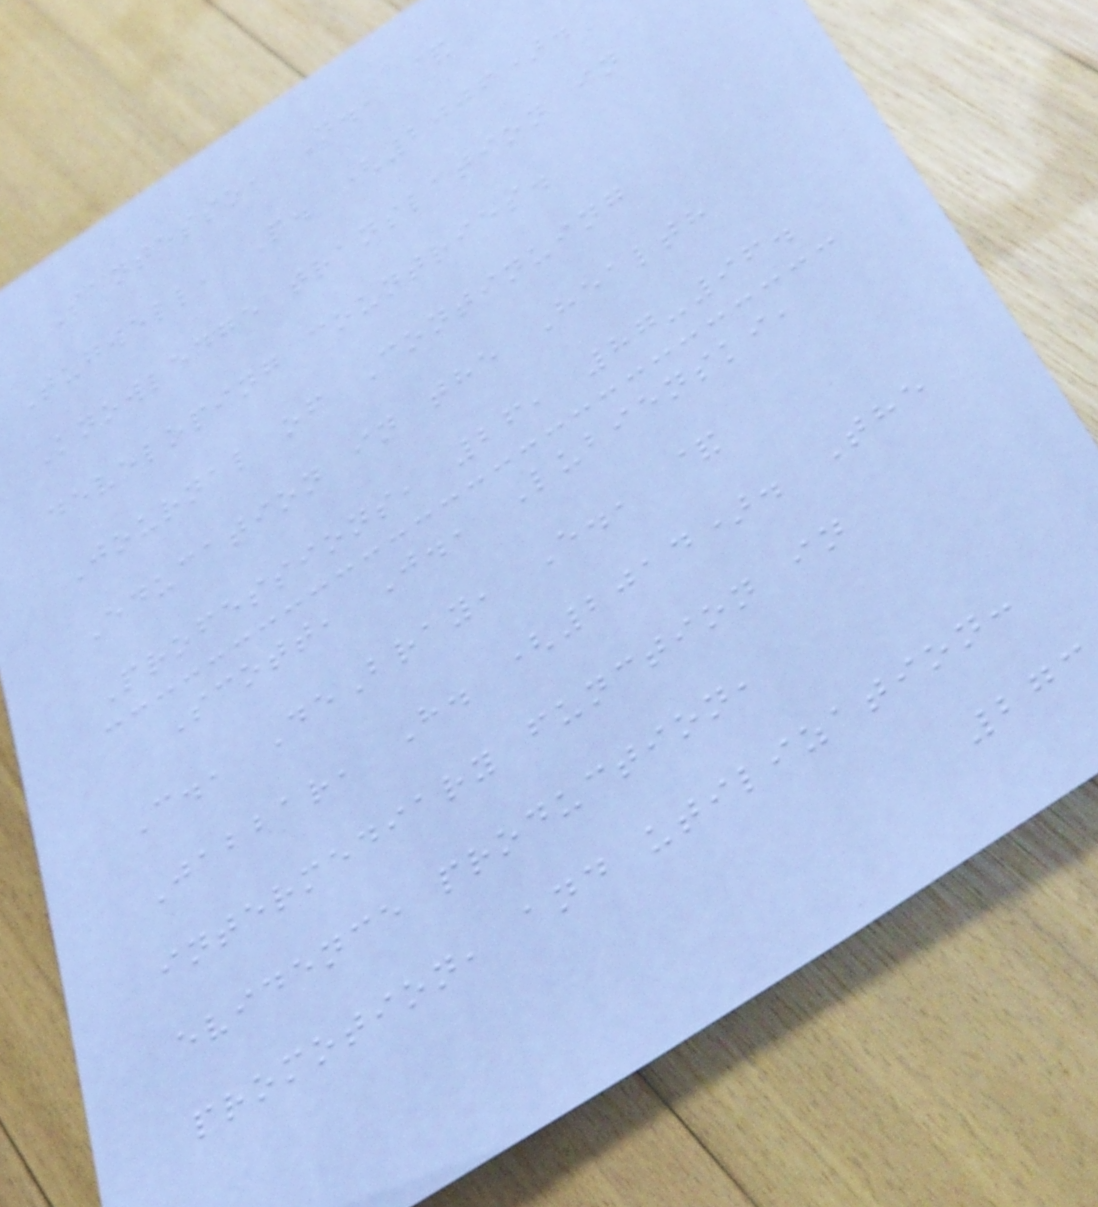Santesso, N., &
Tugwell, P. (2006).
Knowledge translation in
developing countries.
Journal of Continuing
Education in the Health
Professions, 26, 87-96.
Scott, J., Lubienski,
C., DeBray, E., &
Jabbar, H. (2014). The
intermediary function in
evidence production,
promotion, and utilization:
273
